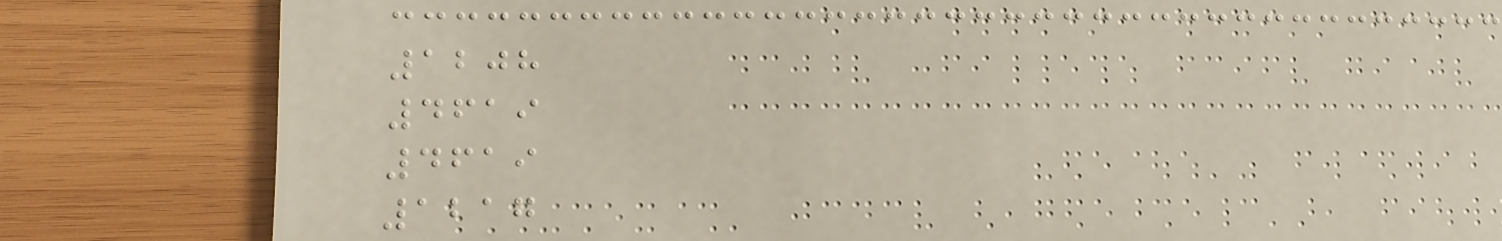1208
4619
4619
1217
